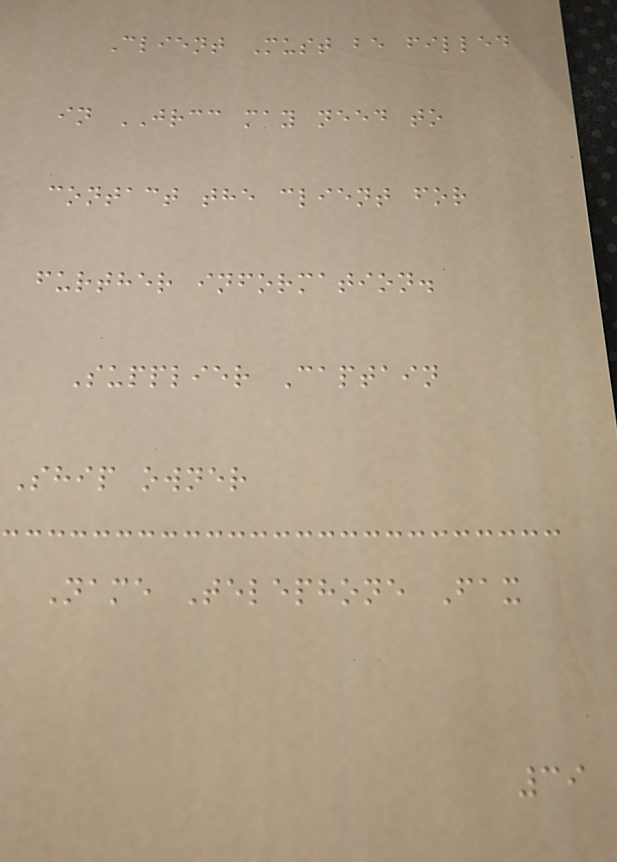Client Must be filled
in JRCC may need to
contact the client for
further information.
Supplier Captain
Ship owner
Name Telephone Fax
39
